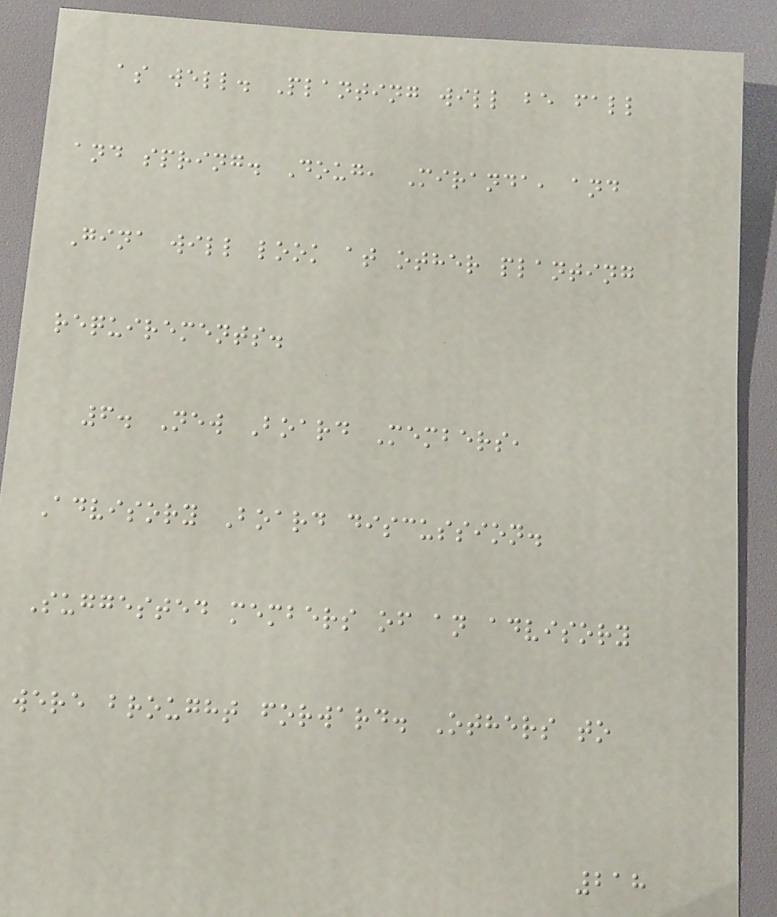as well. Planting will be fall
and spring. Doug, Miranda, and
Gina will look at other planting
requirements.
6. New Board Members,
Advisory Board discussion.
Suggested members of an advisory
were brought forward. Others to
218
